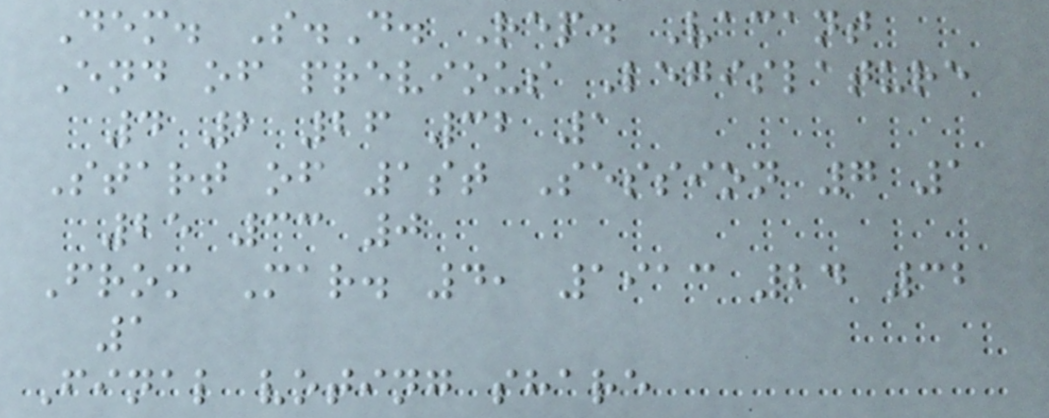Dem. S.D. Rep. Vacant
End of previous Legislature
4 2 26 32 1
Start of 1st Session 7 1
25 33 0
From Mar. 4, 1913 24 32
1
Final voting share
